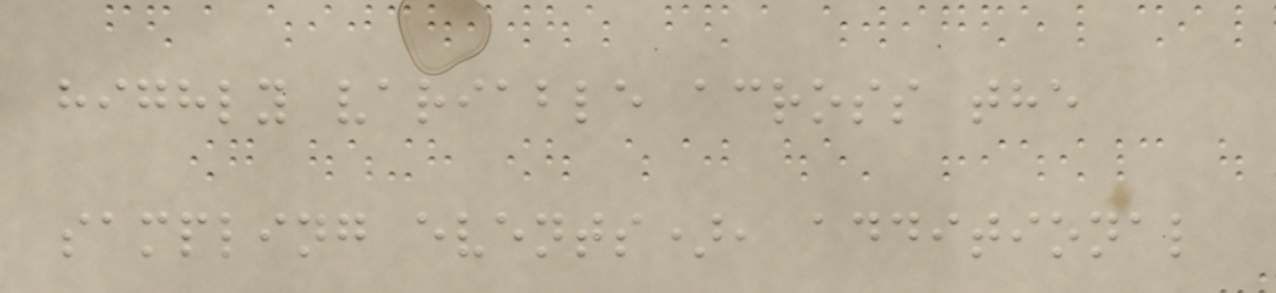highly variable across the
sampling events), additional
